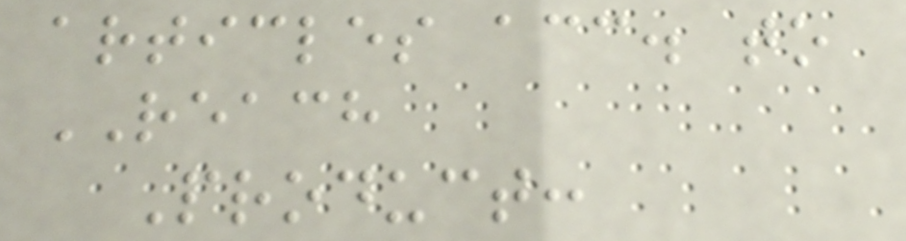articles acc. to
REACH
Product:
